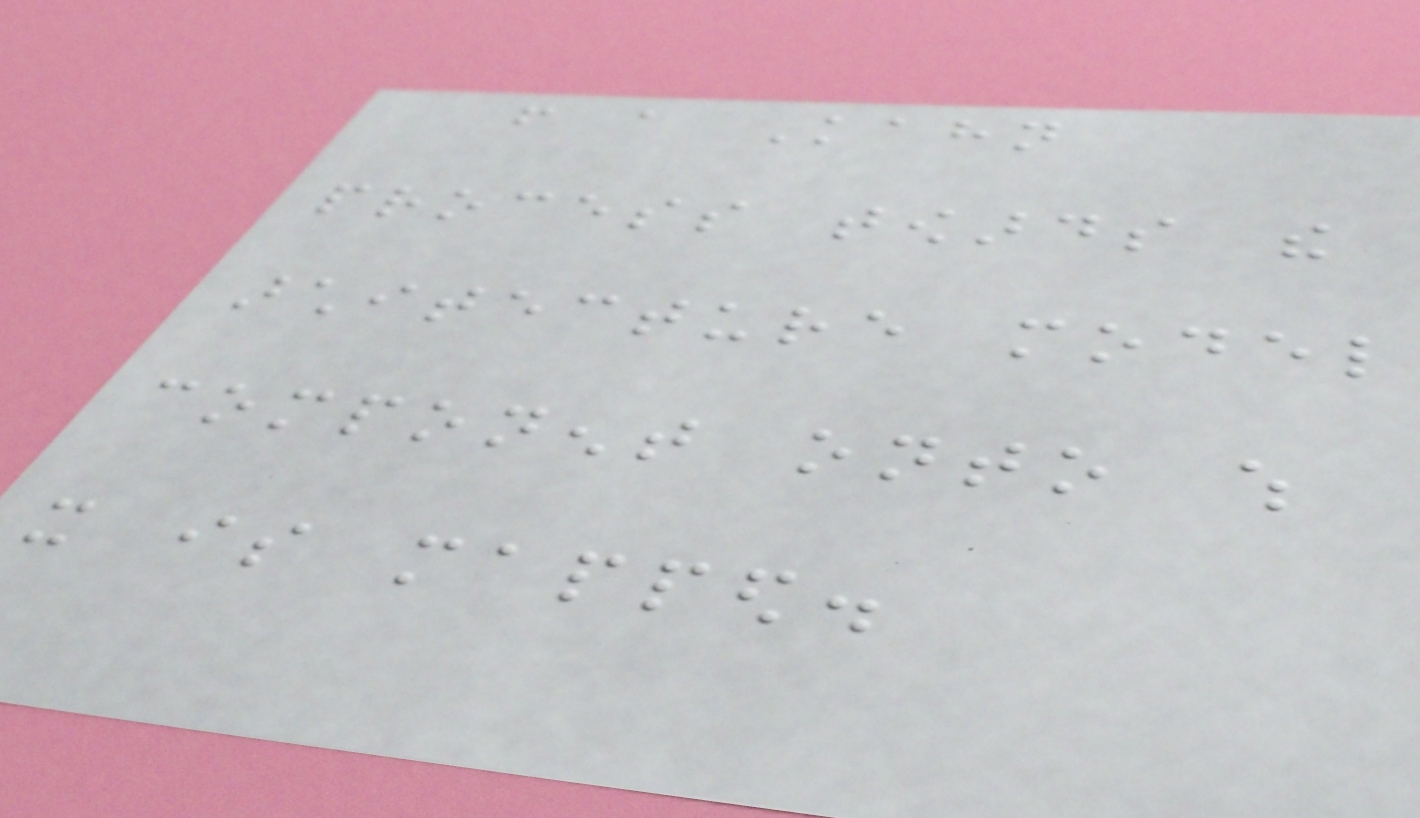from a Kahn
process towards the
architecture model
component onto which
it is mapped.
